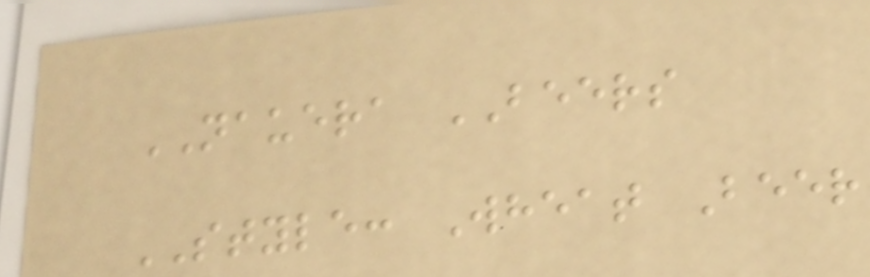NAUERA BEERS
STYLE: Wheat Beer
